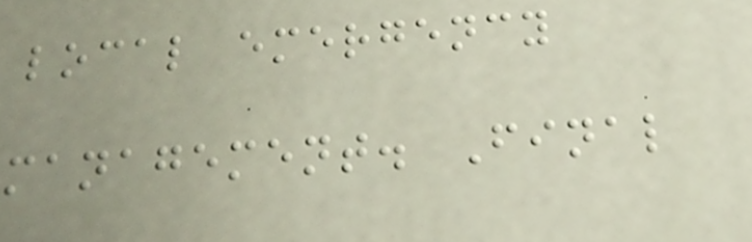local emergency
management. Final
